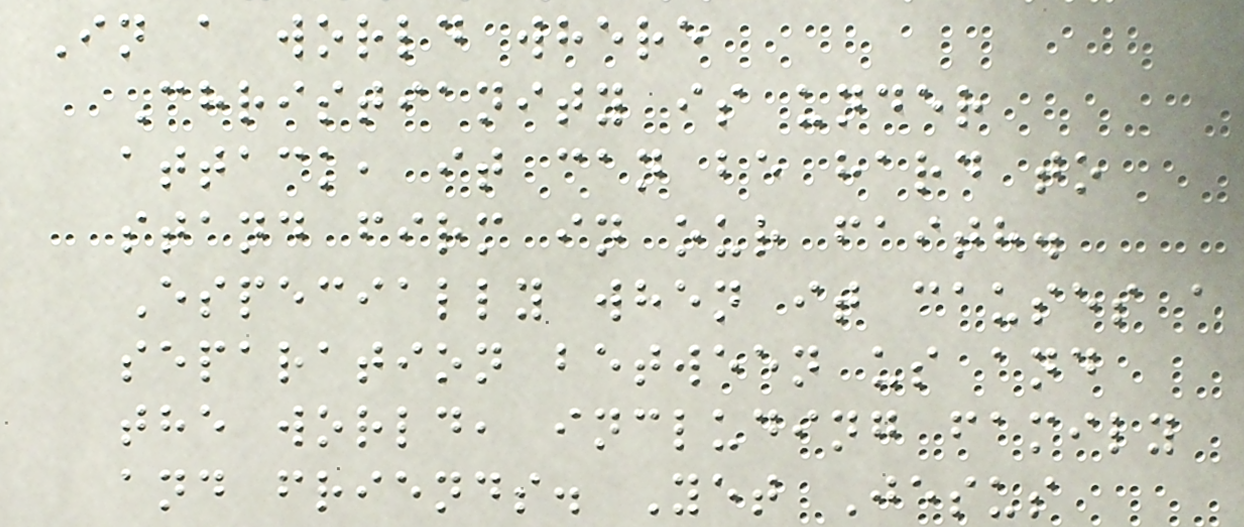In a world where
Christianity is under
attack, it can be hard to
stand firm in our faith.
Especially when it causes a
separation between us and
the world, including family
and friends. Yet Jesus
